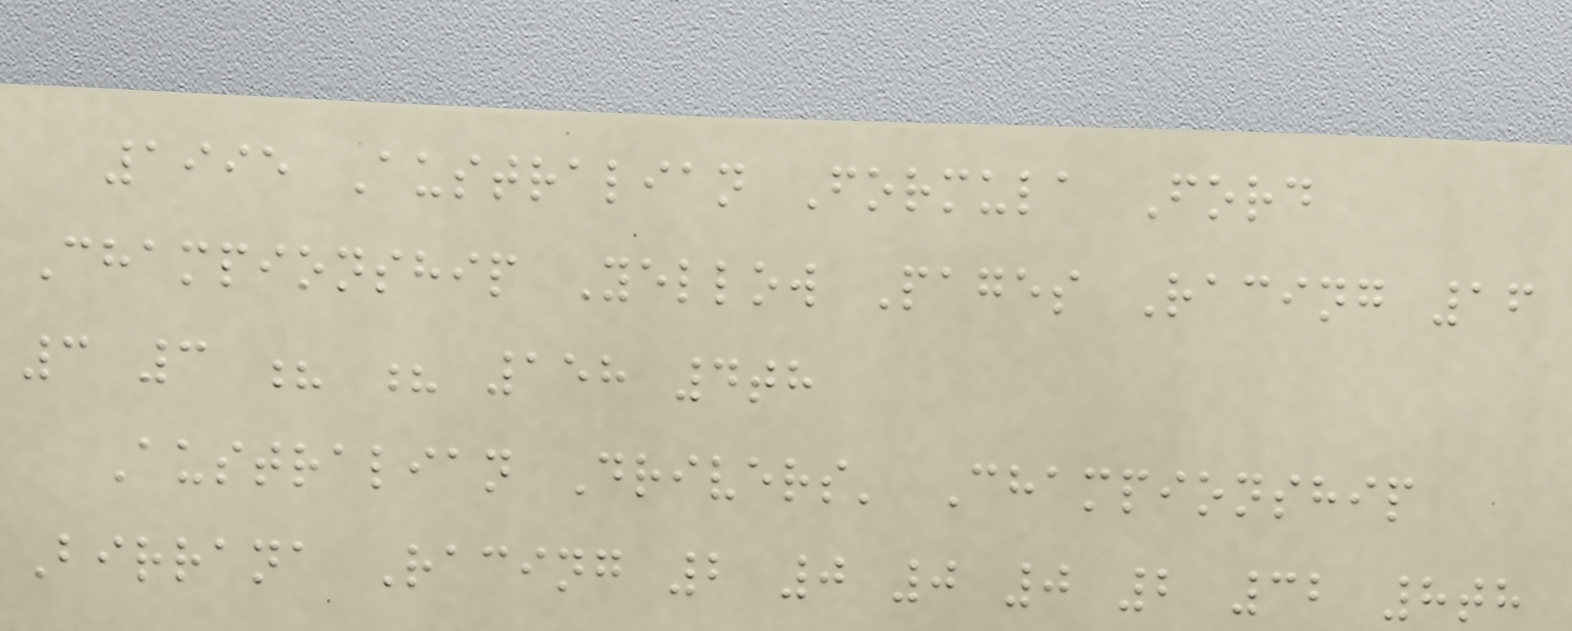1995 Australian Formula Ford
Championship Yellow Pages Racing 16
3 3 ? ? 158 4th
Australian Drivers' Championship
Birrana Racing 2 0 0 0 2 32 8th
